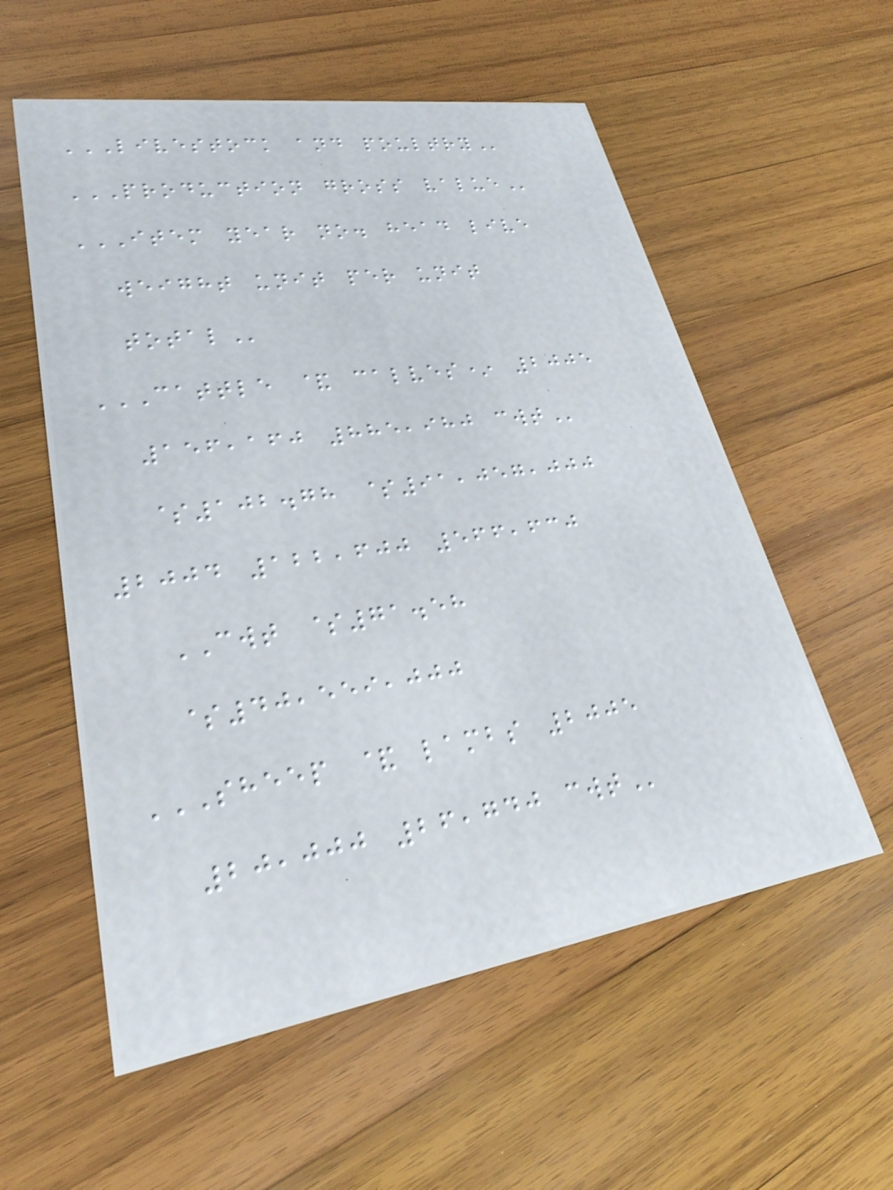LIVESTOCK AND POULTRY
PRODUCTION GROSS VALUE
ITEM YEAR NO. HEAD LIVE
WEIGHT UNIT PER UNIT
TOTAL
CATTLE & CALVES* 2005
156,160 885,980 CWT
$102.78 $91,057,000
2004 122,600 566,630
CWT $71.58
$40,559,000
SHEEP & LAMBS 2005
20,000 26,740 CWT
